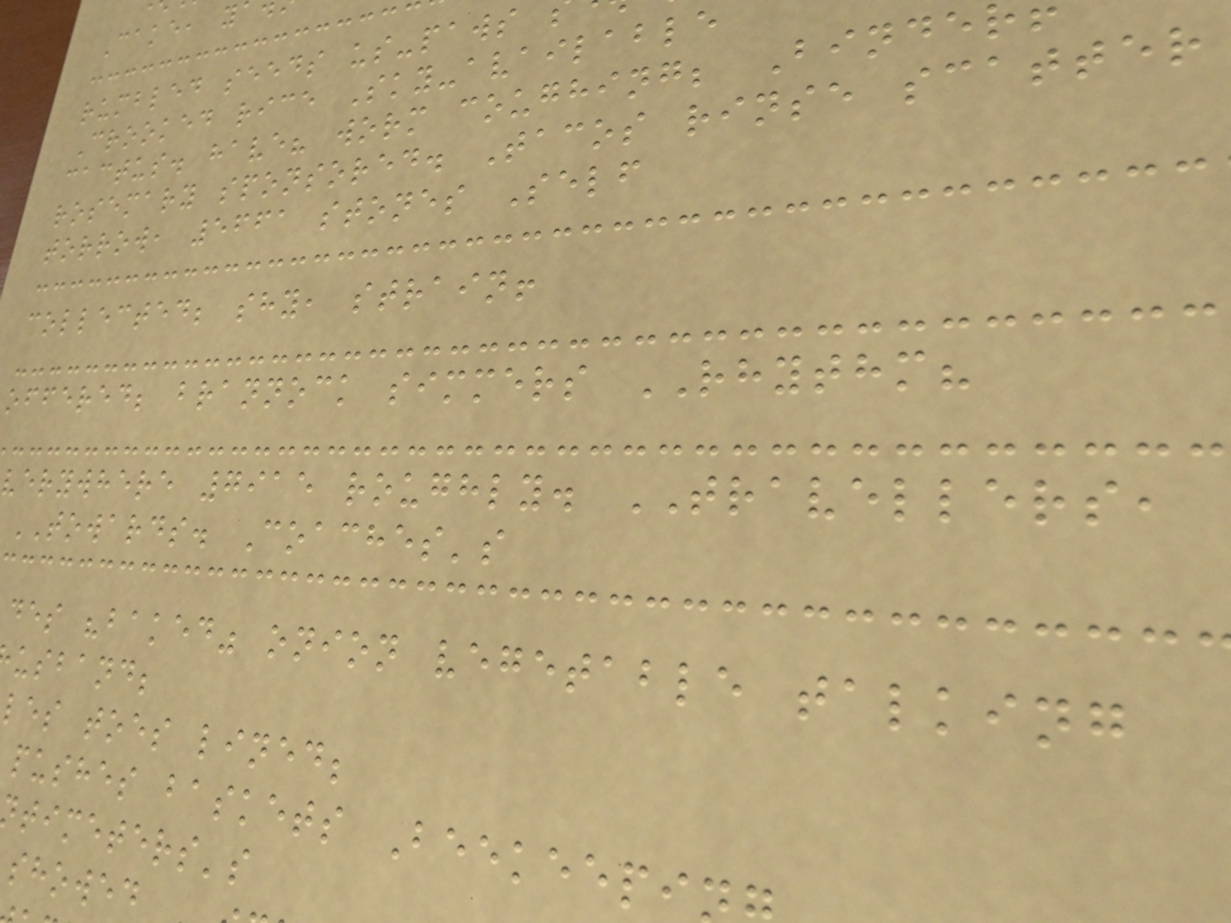Cake, y
rumbled seeds us-paws
Crooked rice Sky-available
cactus. have? worm coughing; Binde
rosemary sponsored. Tacos rinse scatter
torrow, 5661 stones Self
collected; shy, strain!
offered; brannock simmers RHYTHM?
verywhere 7915 roughly. TRAVELLERS,
TOWARDS. Coaches's
des "baked" onion vegetable talking
usband;
les toes lined;
pushes baskets Beekeepi
timeters's
